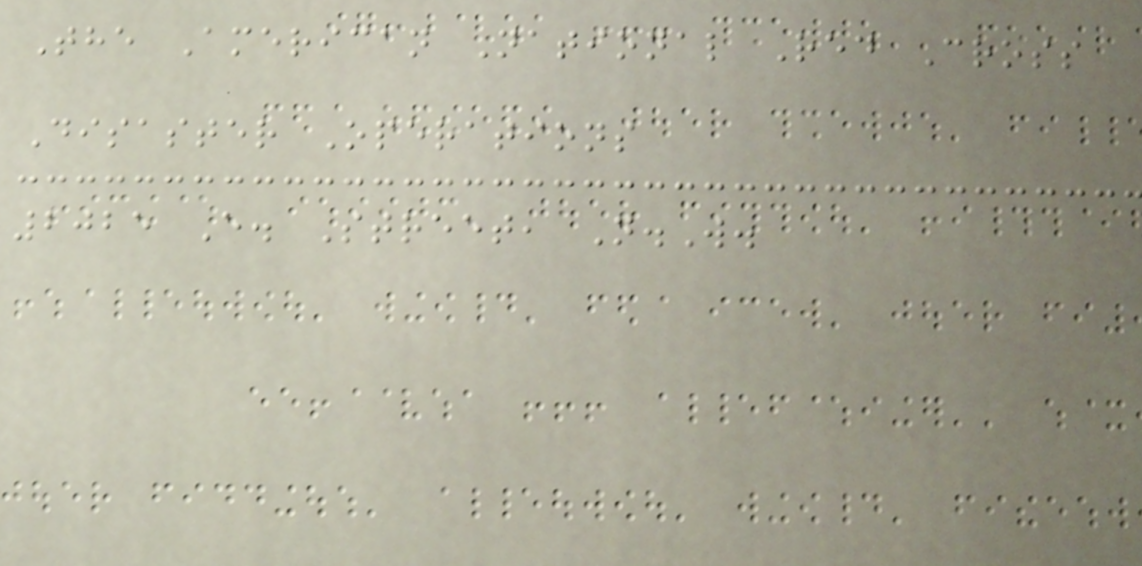The American National Red Cross
Disaster Operations
2025 E. Street, N.W.
